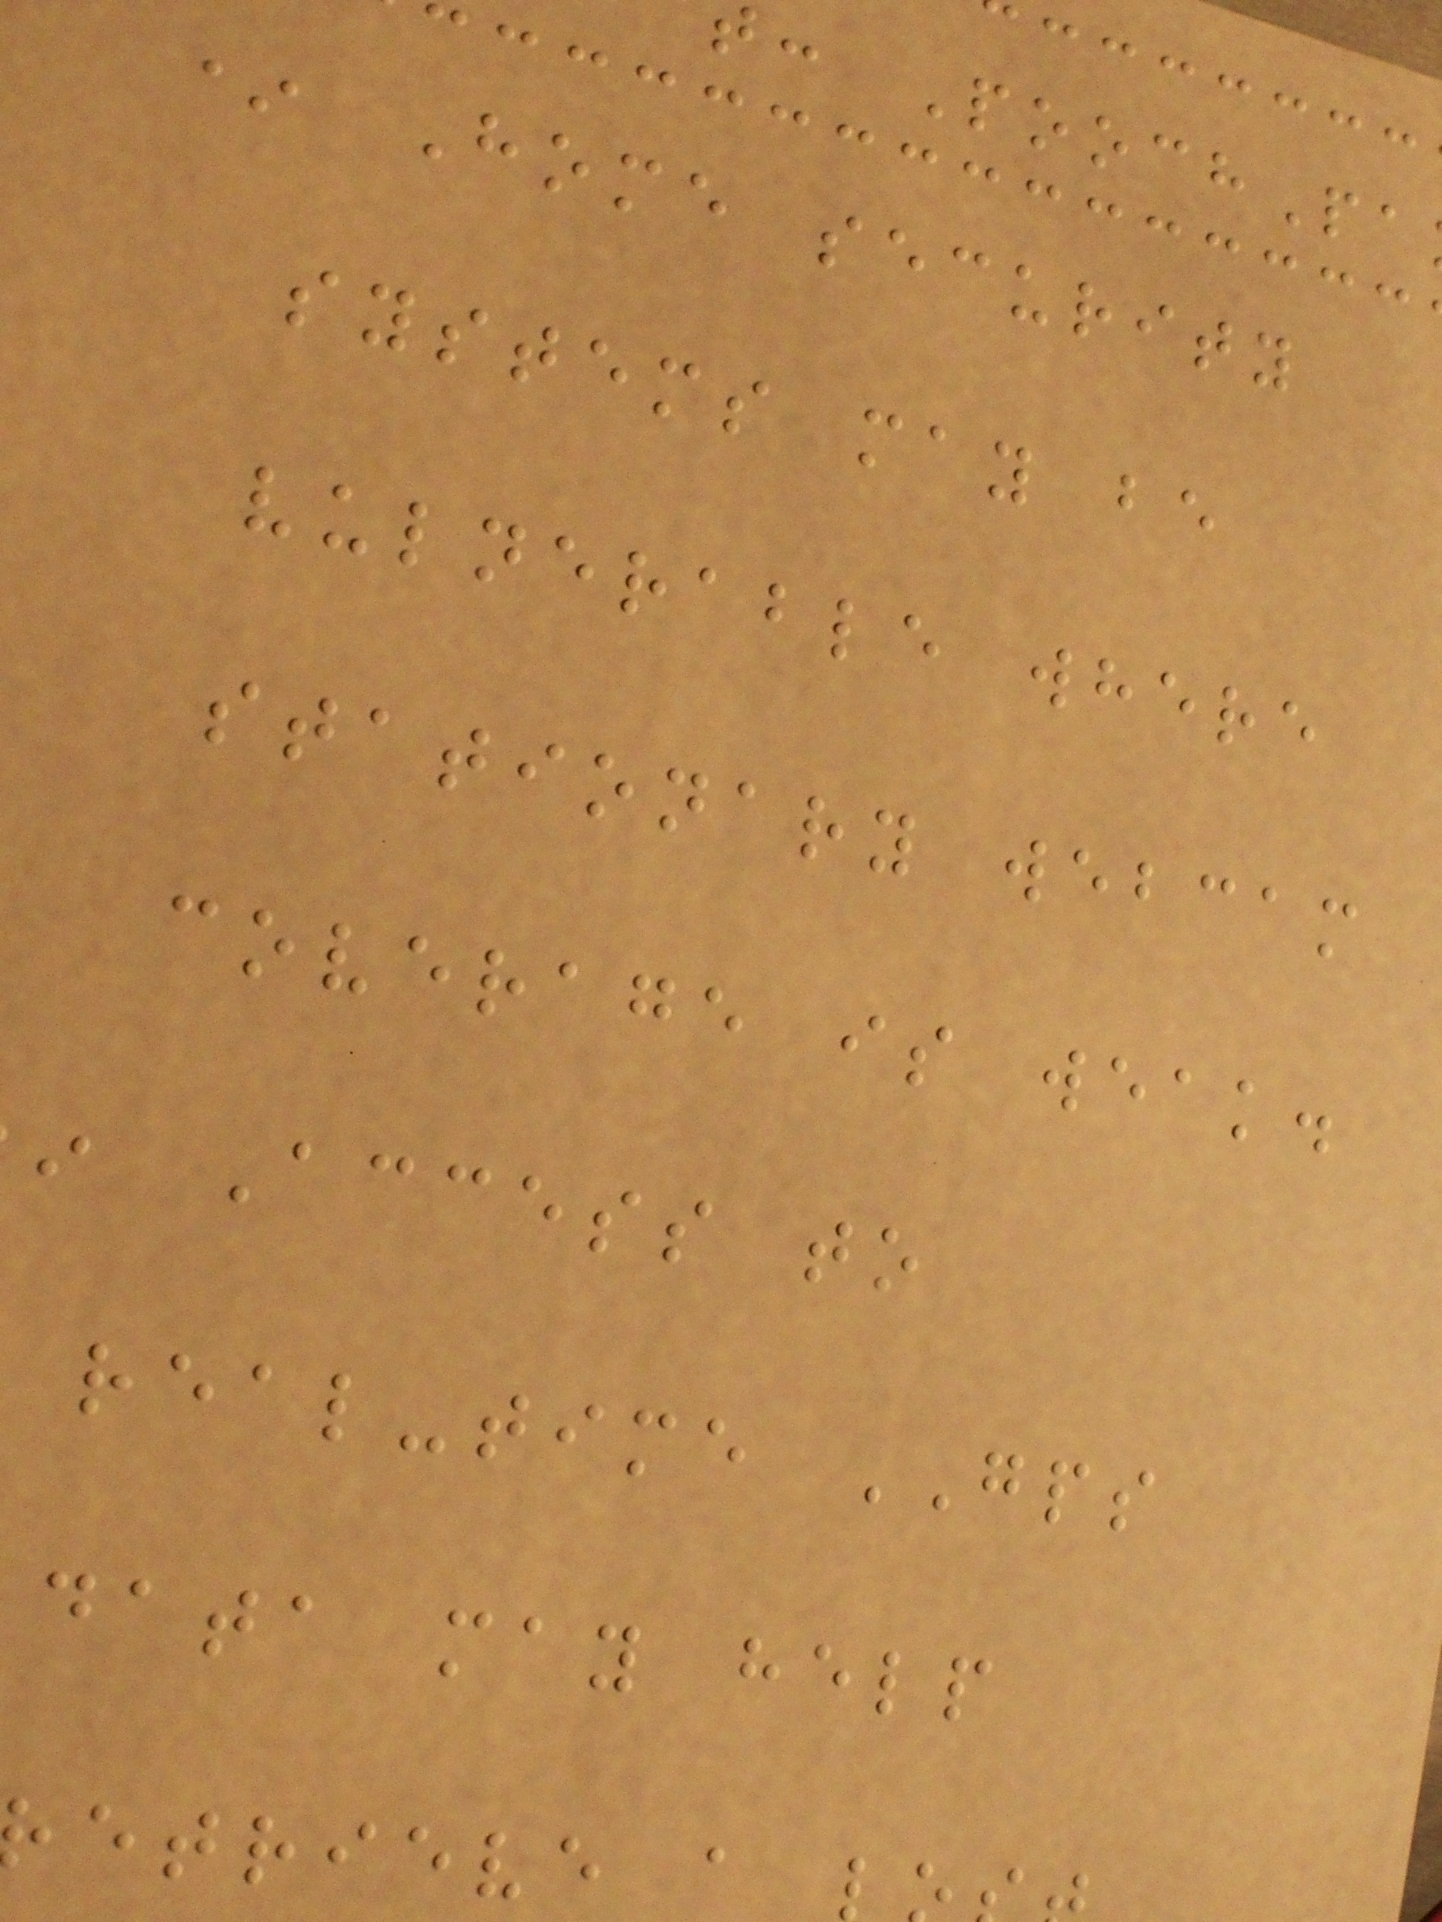: PoochPa
* Home security
systems may be
vulnerable where
stationary webcam
coverage is weak.
Access to
real-time GPS
data may help
etrieve a
